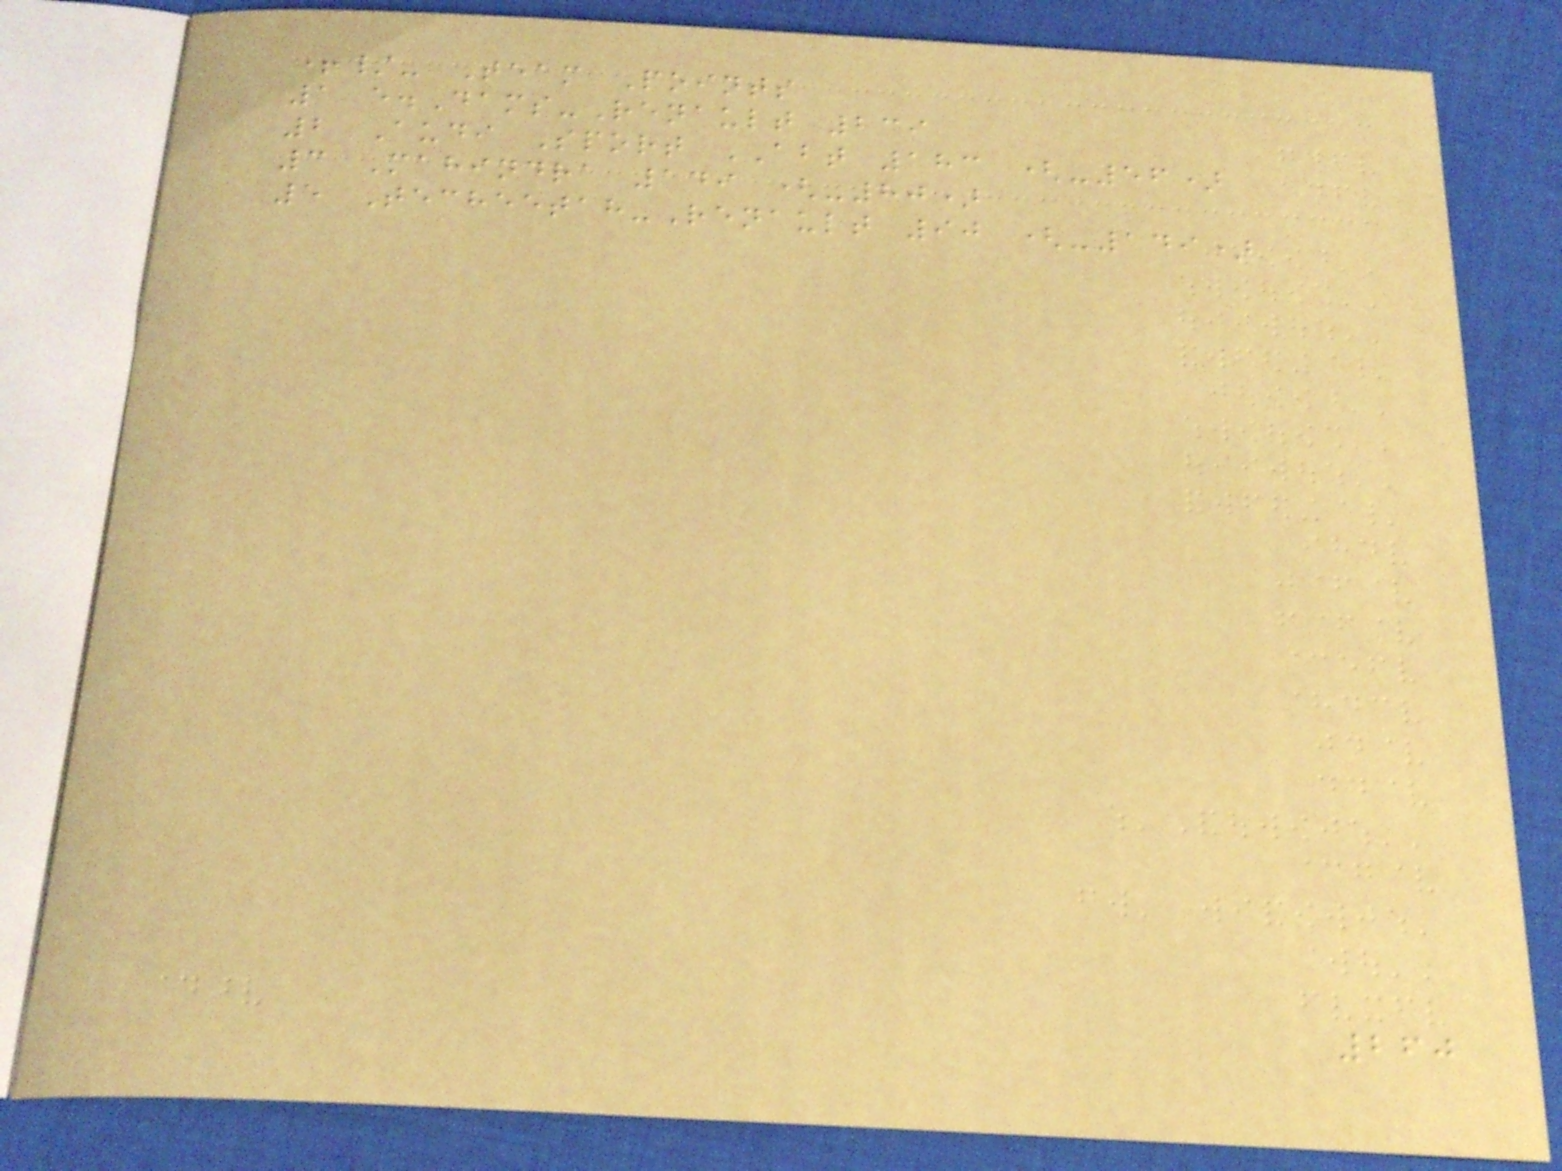+/- Team Points
1 e.Dams-Renault 239
2 Audi Sport ABT 183 (-56)
3 Mahindra 149 (-80)
5 Techeetah-Renault 90 (-149)
260
